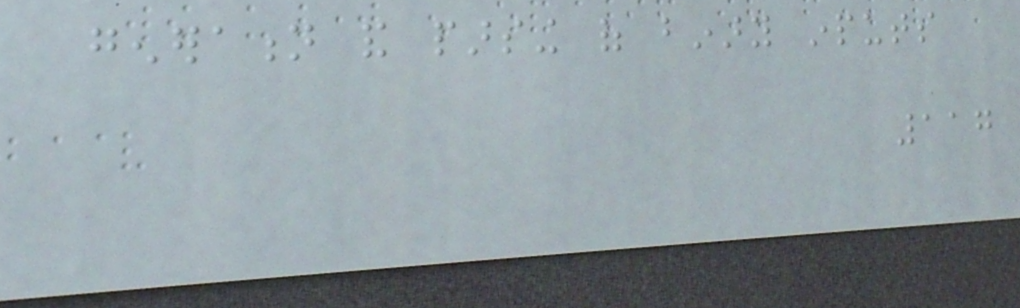generation and parsing of binary inputs
117
